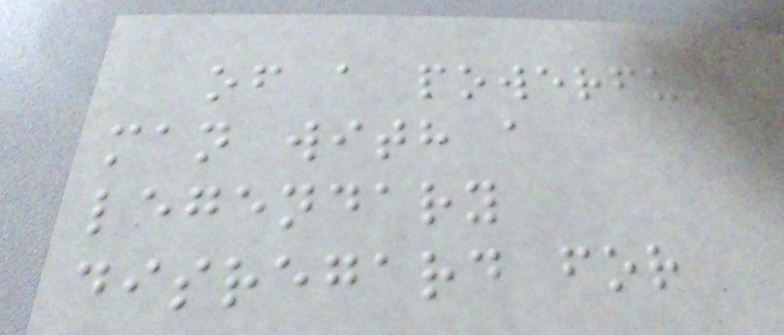of a powerful
man with a
legendary
disregard for
